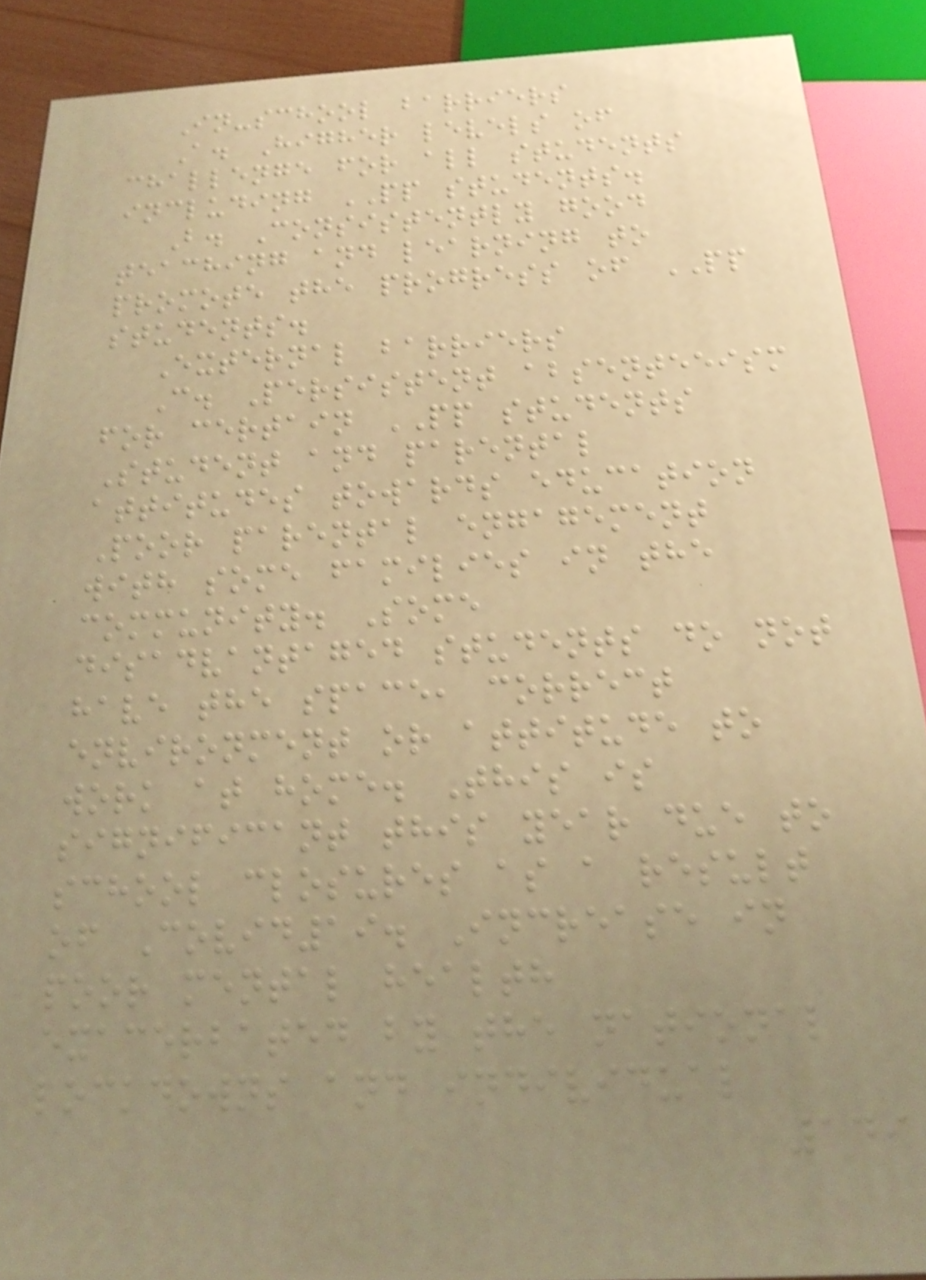In-school barriers
A. Higher levels of
challenge for all students
including PP students.
B. Consistently good
teaching and learning to
promote the progress of PP
students.
External barriers
C. Persistent absenteeism
for certain PP students
Student and parental
attitudes towards education
Poor parental engagement
with some families in the
community. Some
disadvantaged students do not
have the space, correct
environment or attitude to
work at home. This is
significant this year due to
school closures as a result
of Covid19. Increase in
poor mental health
exacerbated by the national
lockdowns and individual
149
